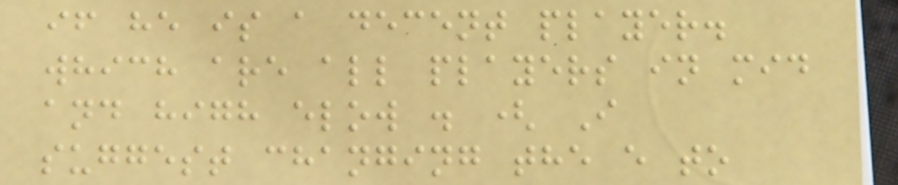if he is a decent player.
which are all players in mid
and high elow . ( I
suggest changing the e to
